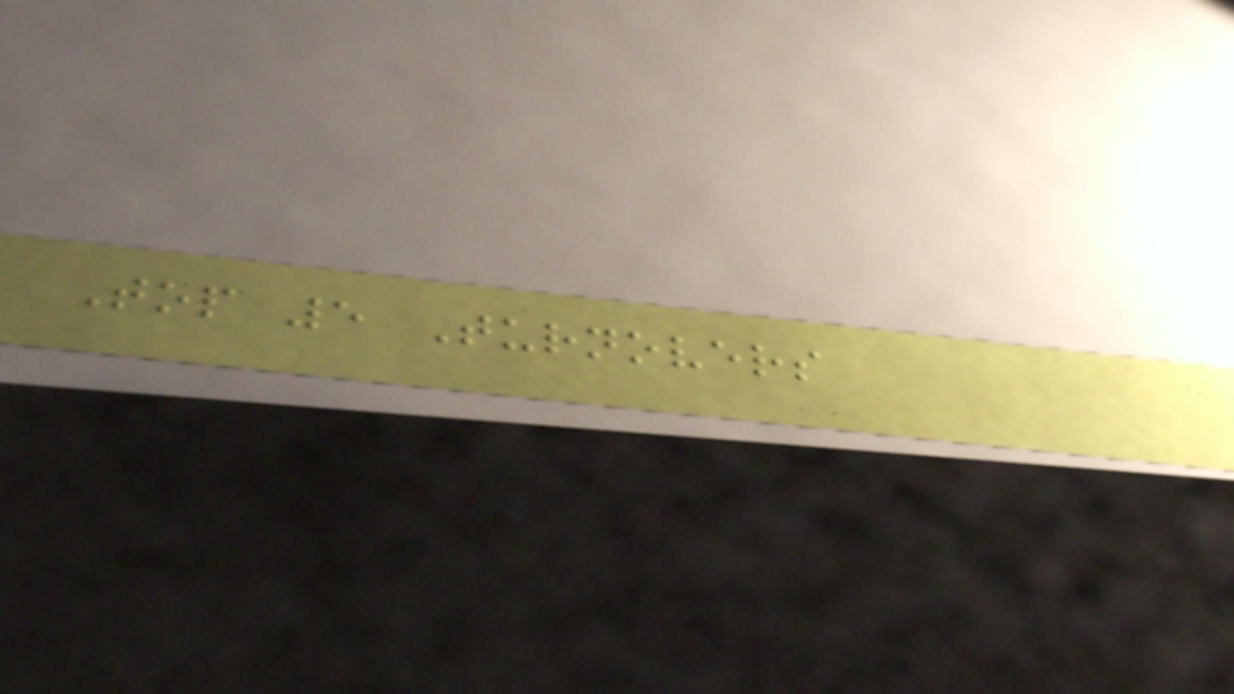Top 5 Turnovers
